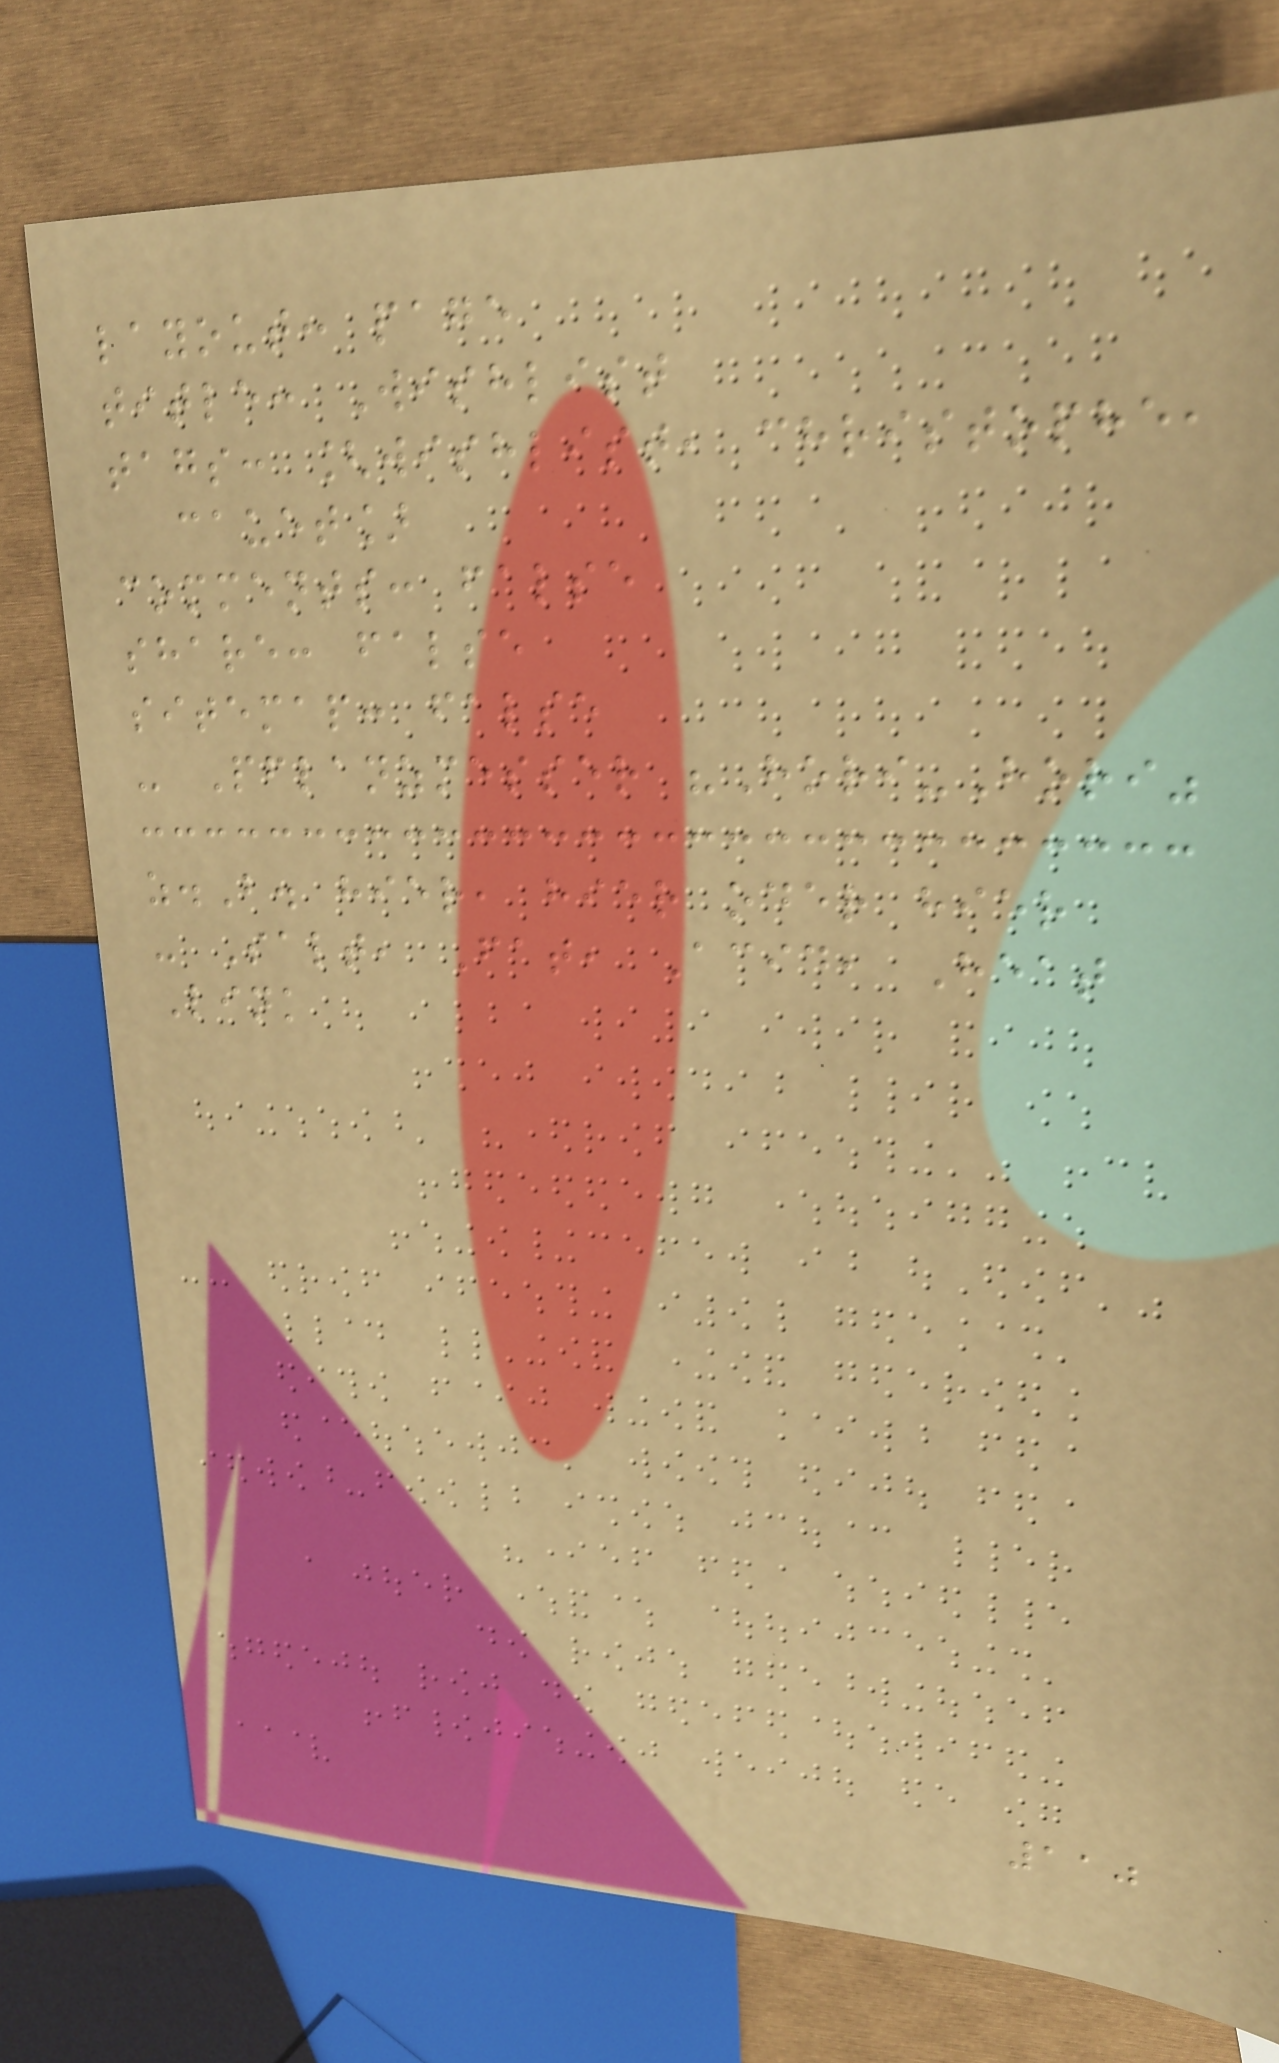layout: page
title: Wishlist
tags: [wishlist, christophe,
cauet]
comments: false
share: false
sitemap: false
- Pflanzmesser "Hori-Hori"
z.B. hier, hier oder hier
- Salt, Fat, Acid, Heat
Link
110
